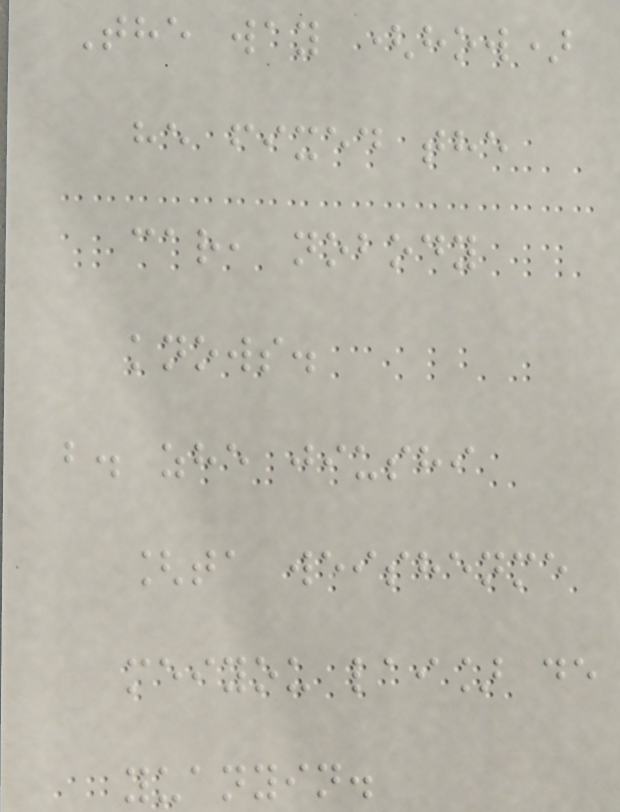The way (how)
he fixed the
car, nobody
knows.
b. zhe jiushi
[ta weishenme
meiyou lai] de
yuanyin.
